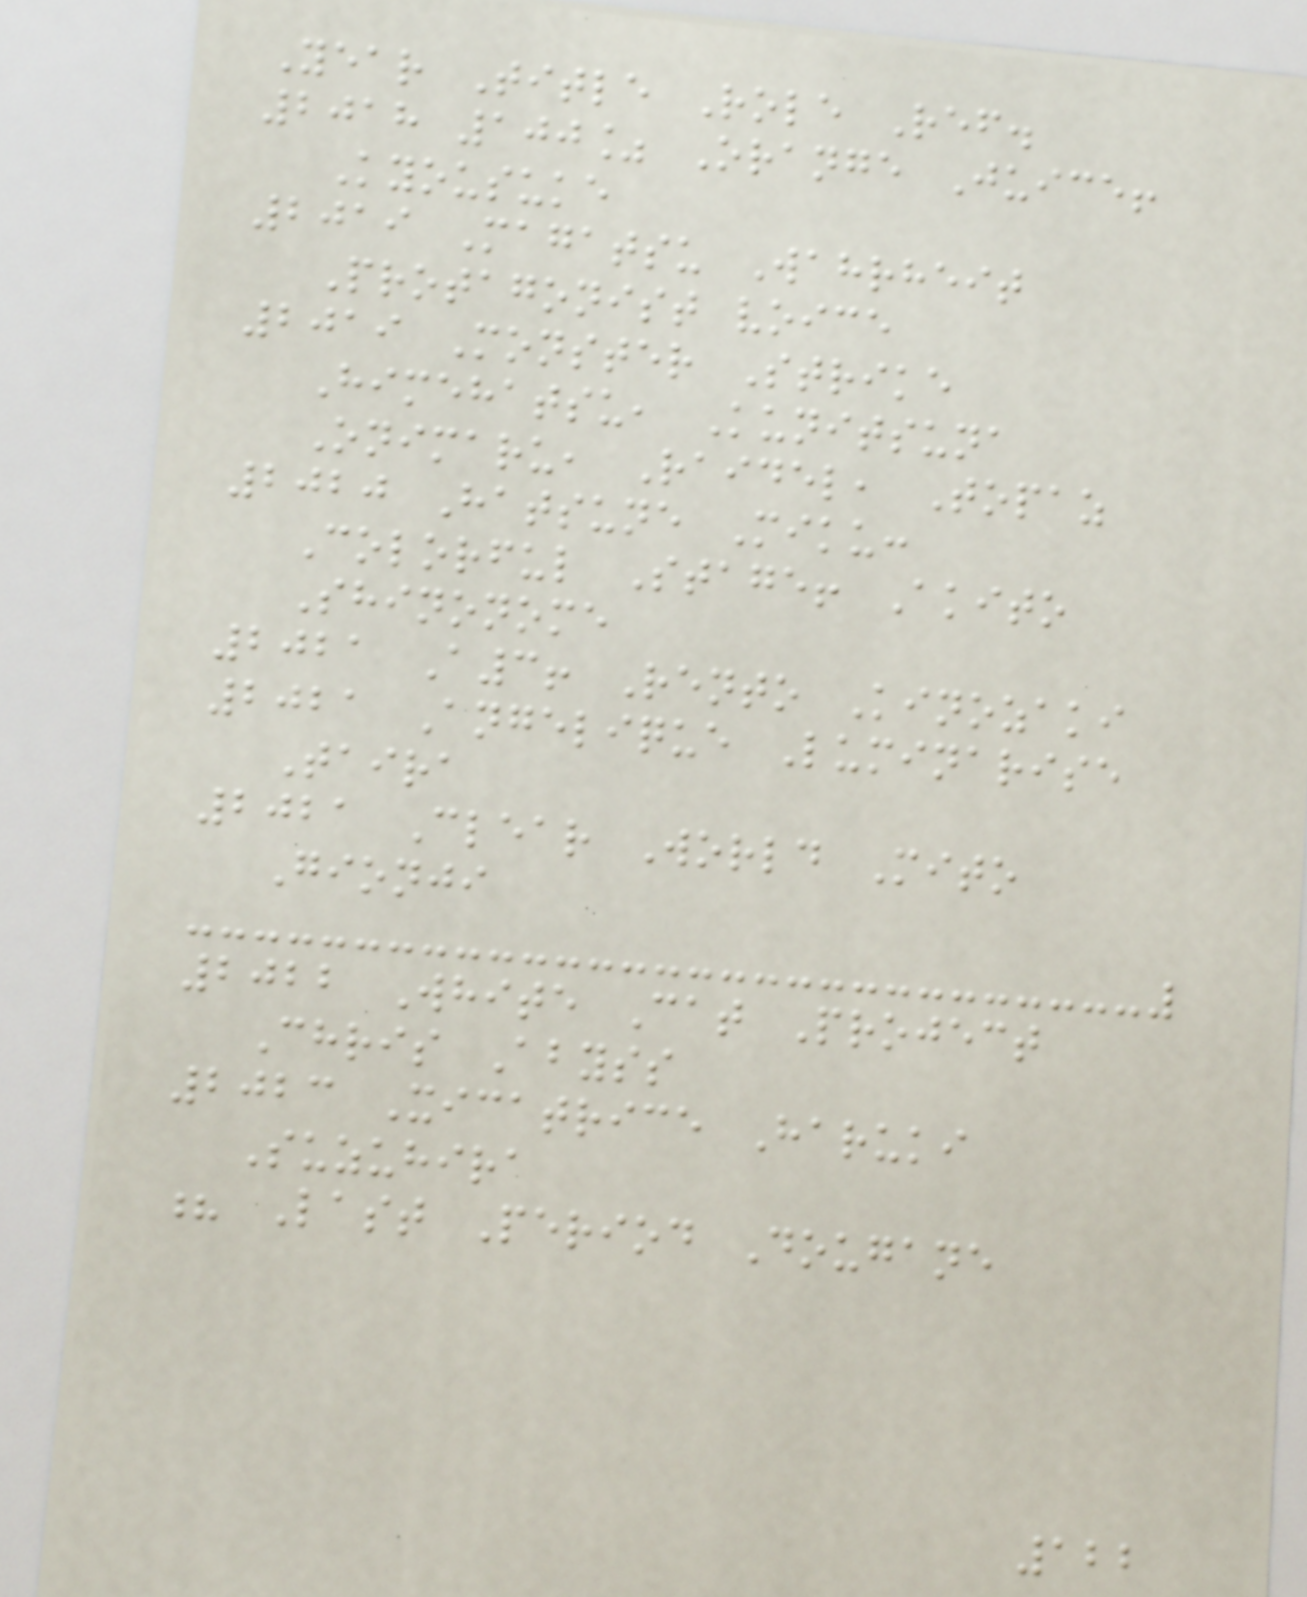Year Title Role Ref.
2018 100% Orange Juice!
Kyousuke
2019 Magatsu Wahrheit
Protagonist voice
2019 Monster Strike
Himehatsu, Kunitsuna
Onimaru, Raidel, Topaz
2020 Hatsune Miku:
Colorful Stage! Akito
Shinonome
2021 A3! Rento Kinozaki
2021 Angelique Luminarise
Taira
2021 Clear World Mito
Gionji
2022 White Cat Project
Chris Abyss
2023 Xicatrice Haruki
Suzuhira
? Last Period Dougane
122
